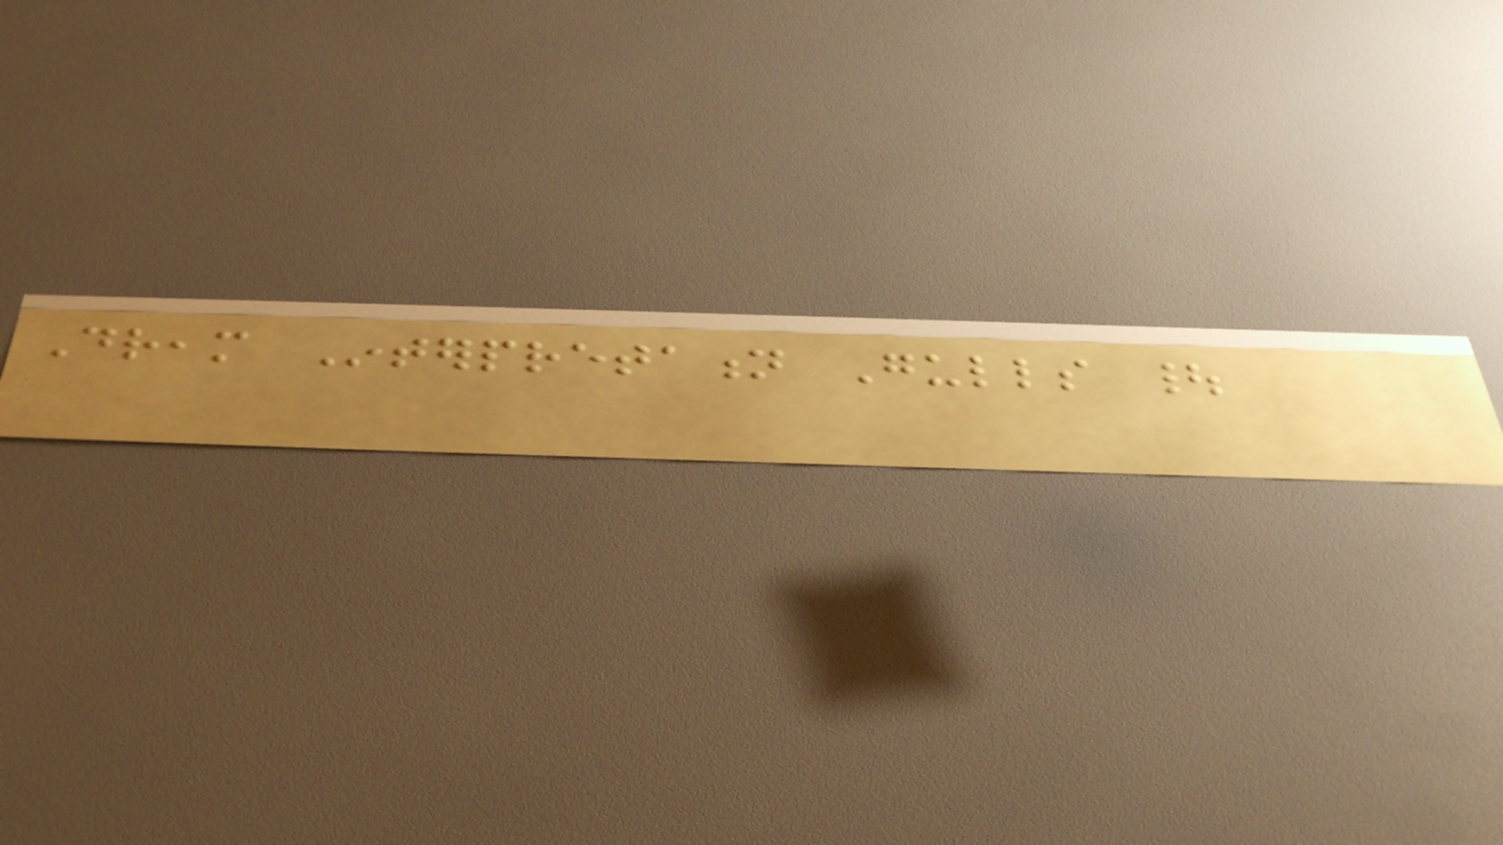Dream Interpretation Gulls |
